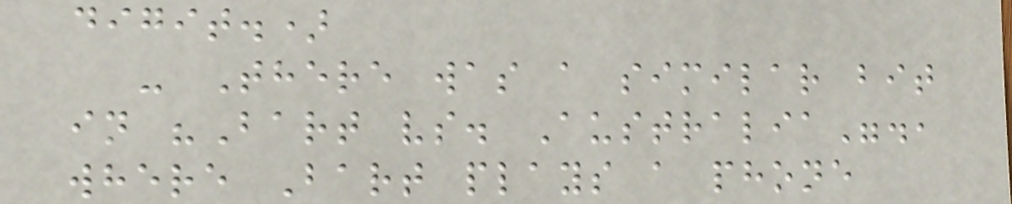digit.)
- There was a similar bit
in "Bart vs. Australia".,
where Bart plays a phone
